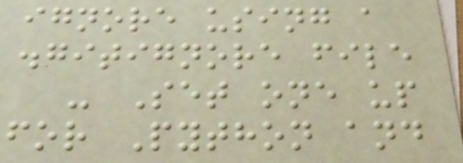ignore using a
.gitignore file
- Set one up
for Python and
